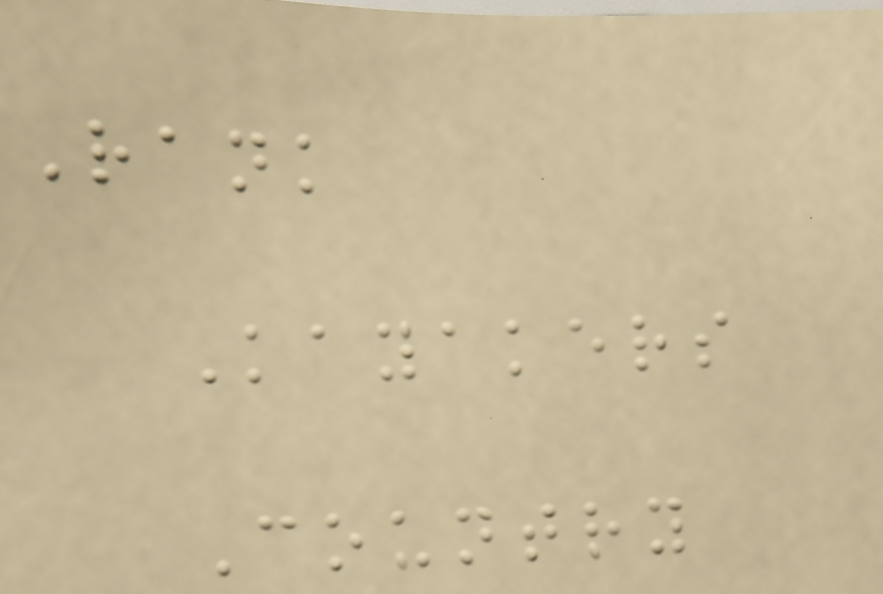Rank
Kayakers
Country
